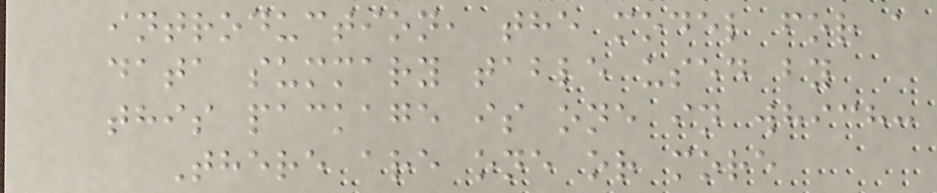introduction, the model for a
data summary table used by
this package is one in which:
There are one or more
